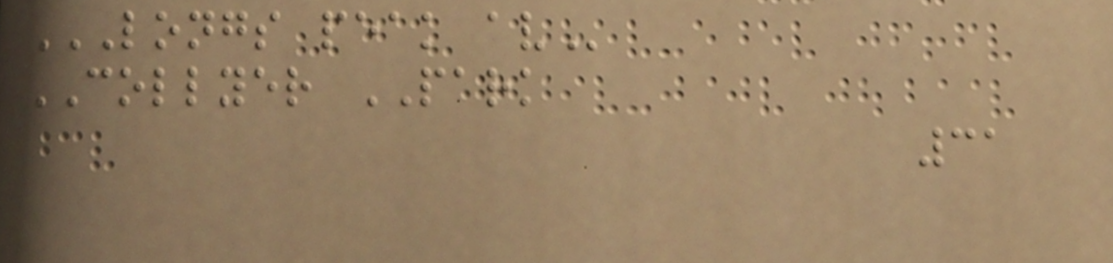LONGS PEAK AV
COLLYER PARK
31
